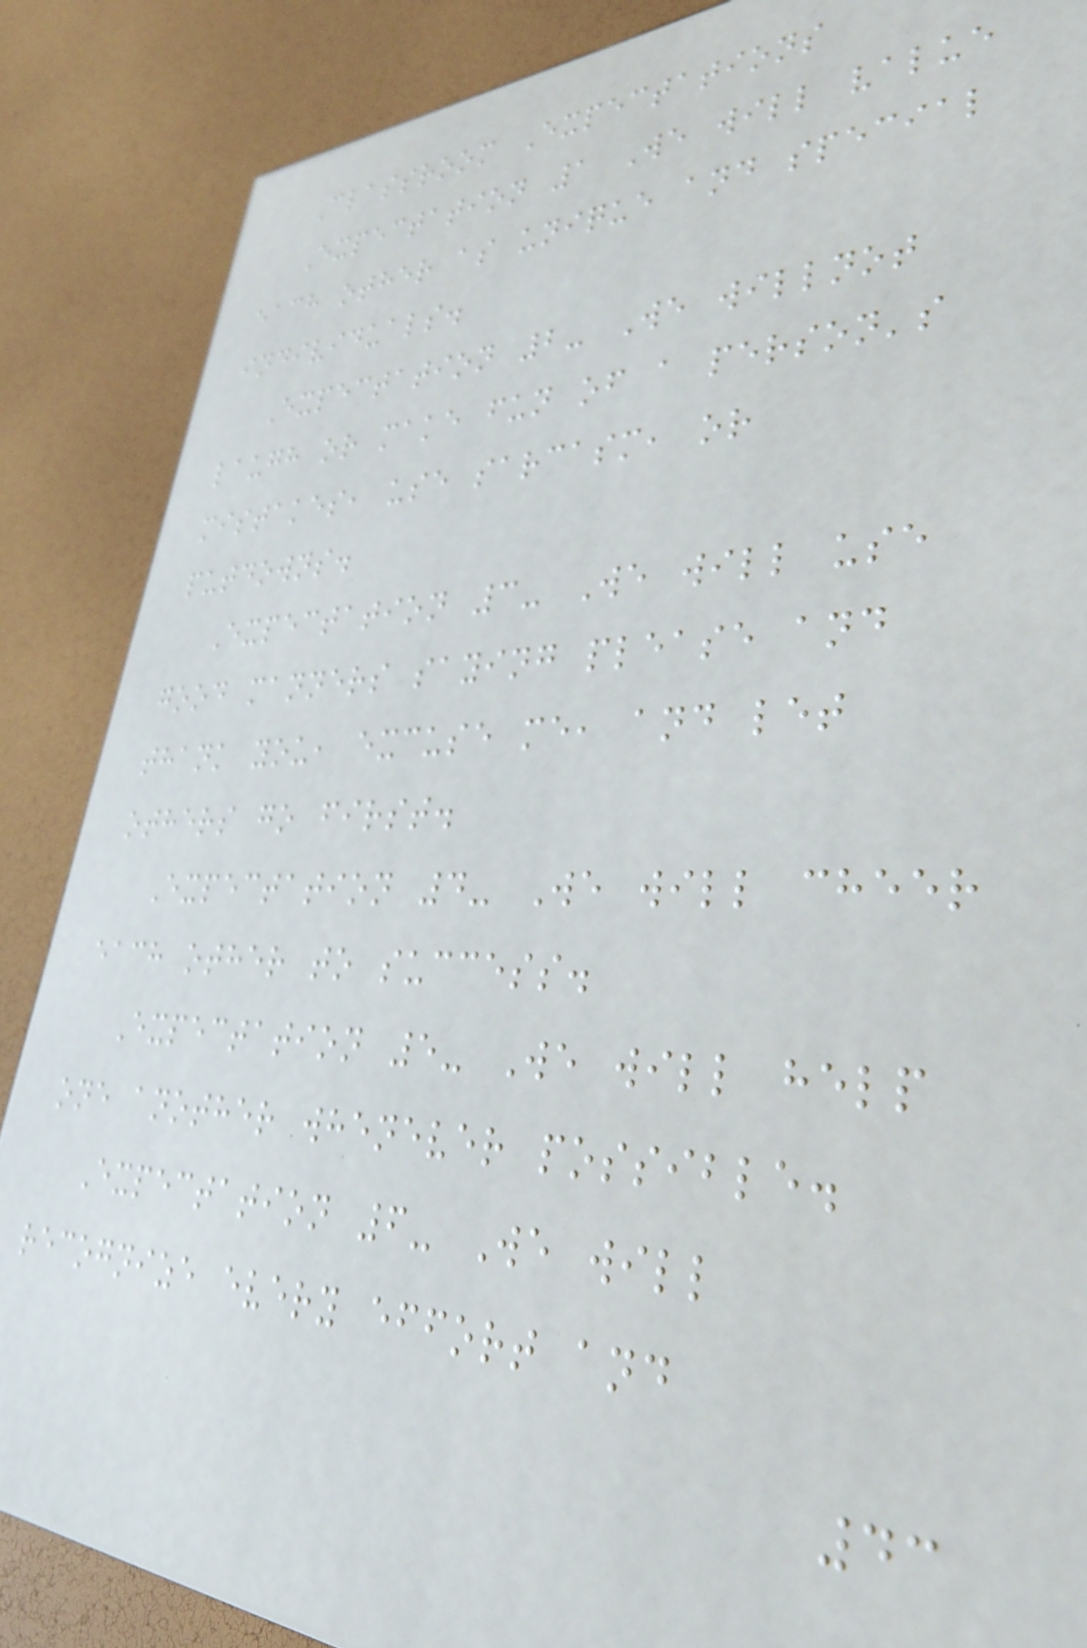Classroom Expectations
Expectation 1 We will value
each other as unique and special
individuals.
Expectation 2- We willnot
laugh or make fun of a person's
mistakes, use sarcasm, or
putdowns.
Expectation 3- We will use
good manners saying please and
thank you, excuse me, and let
others go first.
Expectation 4- We will cheer
each other to success.
Expectation 5- We will help
one another whenever possible.
Expectation 6- We will
recognize every effort and
43
